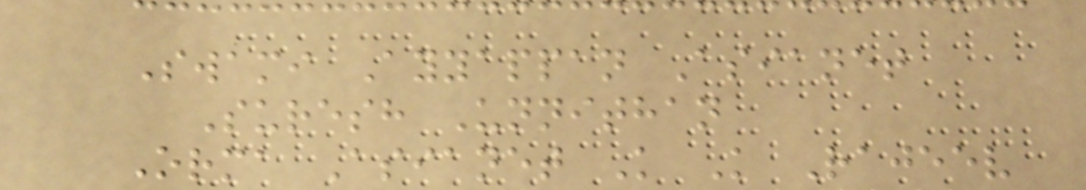Swami Ayyappan Asianet
Suresh Unnithan
Orma Asianet K K Rajeev
